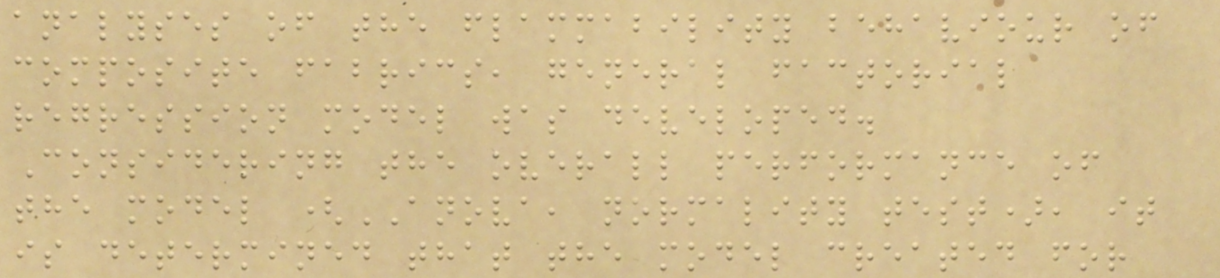analyses of the flammability behaviour of
composite fabrics, general factorial
regression model was developed.
Considering the overall performance of
the model (ANOVA, normality test), it
is determined that the model created for
